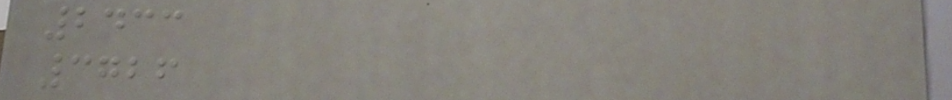2433
3726
